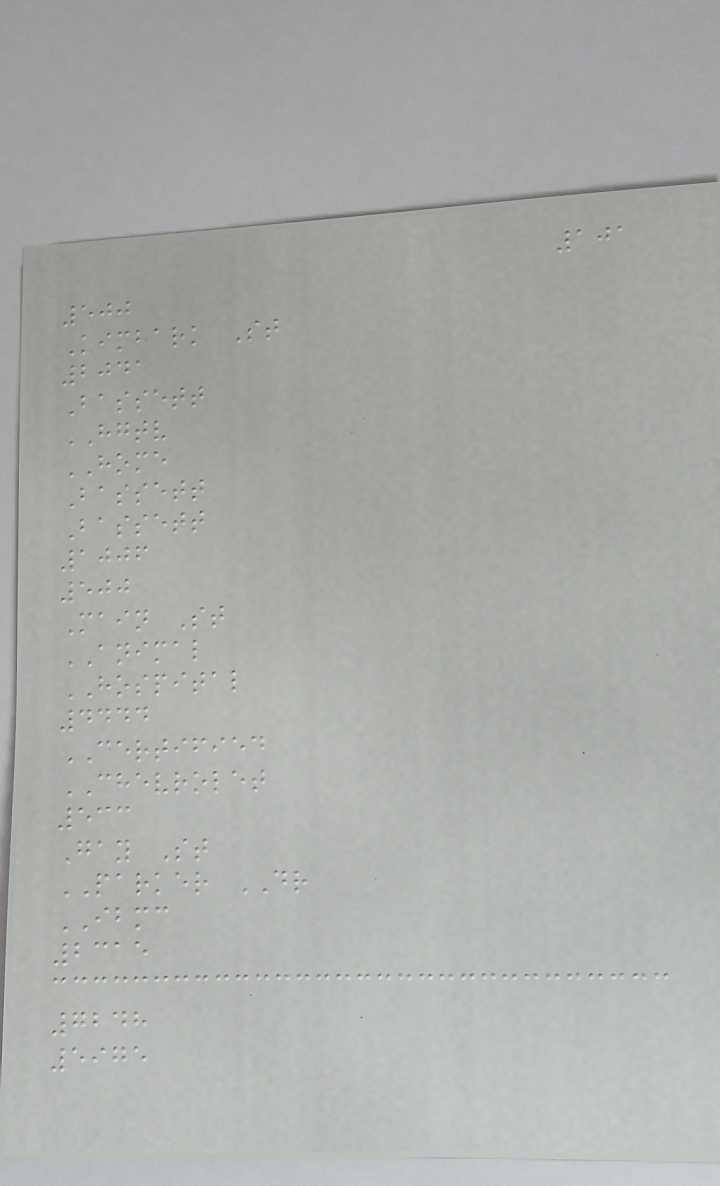101
500
Kimbark St
2041
Bassett
HGTV
HOME
Bassett
Bassett
1006
500
Main St
ANIMAL
HOSPITAL
4444
CERTIFIED
CHEVROLET
533
Gay St
PARKER DR
IBMC
2315
7248
5975
